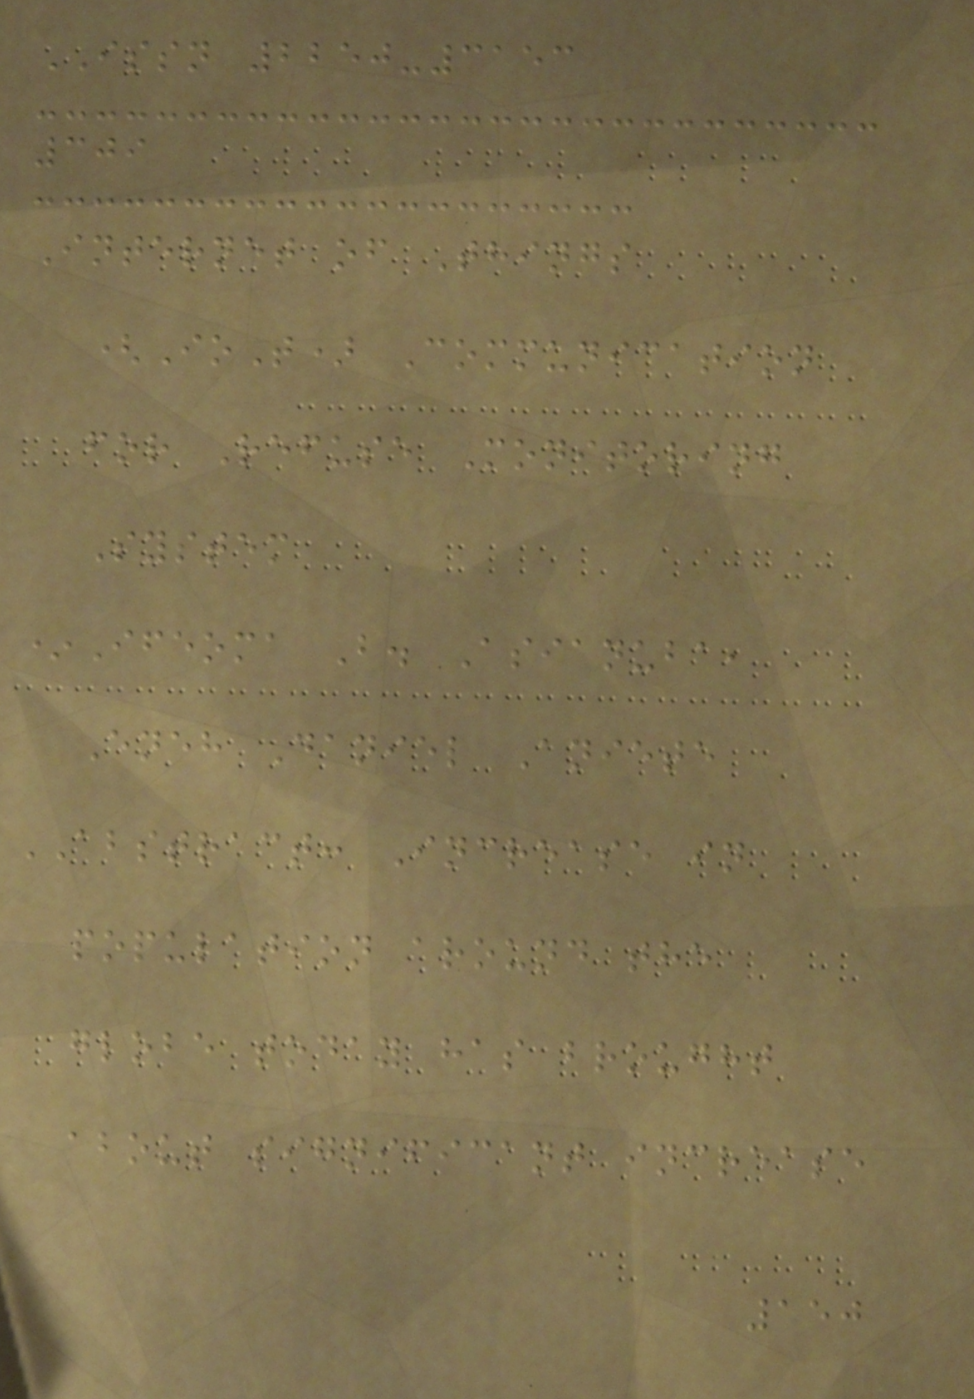ISSN 2250-3153
309
Internet of Things
(IoT) Communication
for Refuse Monitoring
System
*Ifeoma B. Asianuba,
Eneh Daniel Aniete
ABSTRACT: Increase in
population around the
globe today has brought
about significant increase
150
